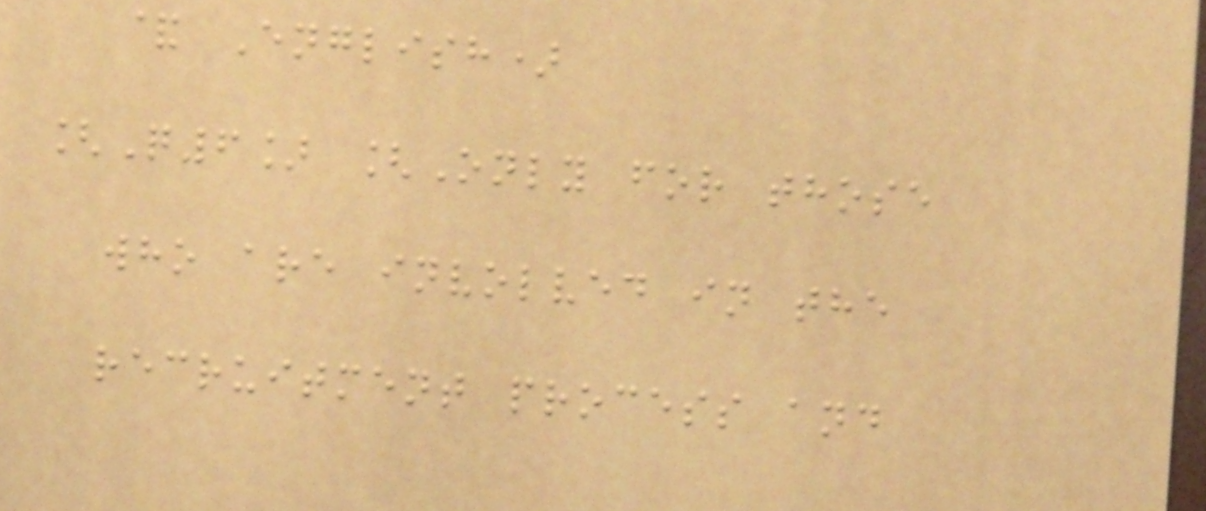& English)
[Q6] [Only for those
who are involved in the
recruitment process and
